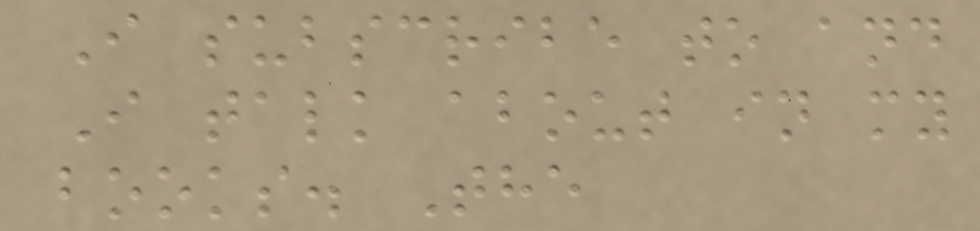I subscribe to and
I talk about in my
books. The
